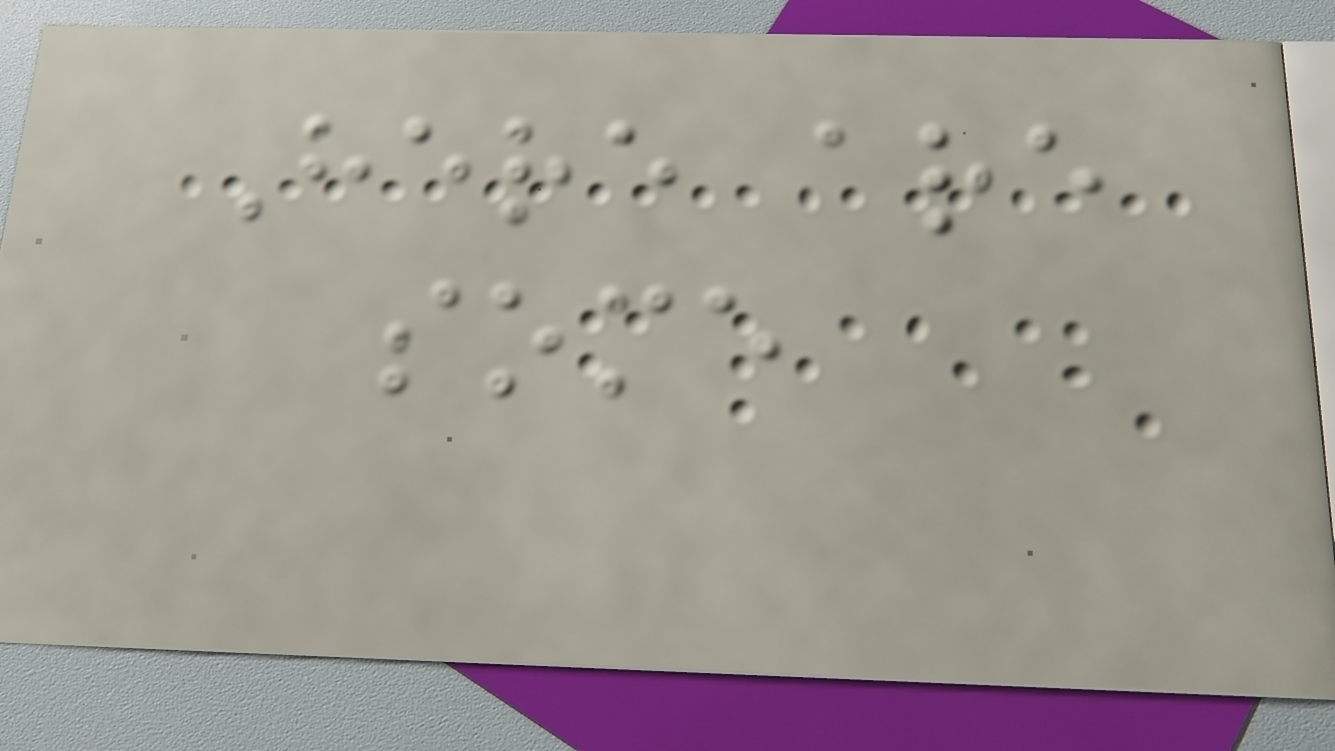Here are
some
